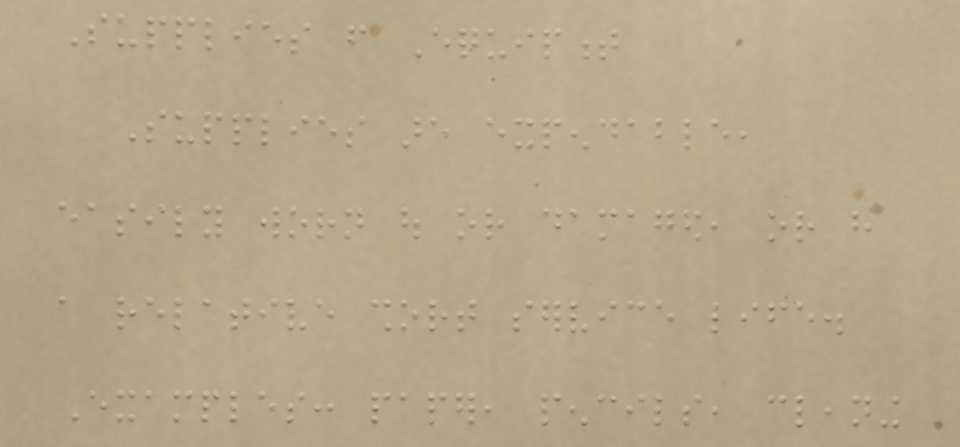Supplies from Equipment
Supplies are expendable,
easily worn out or damaged, or have
a relative short service life.
Examples: paper, pencils, cleaning
